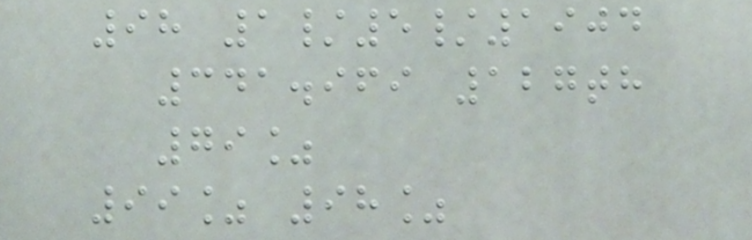98 1/5/1904
341.969 127th
79%
99% 98%
